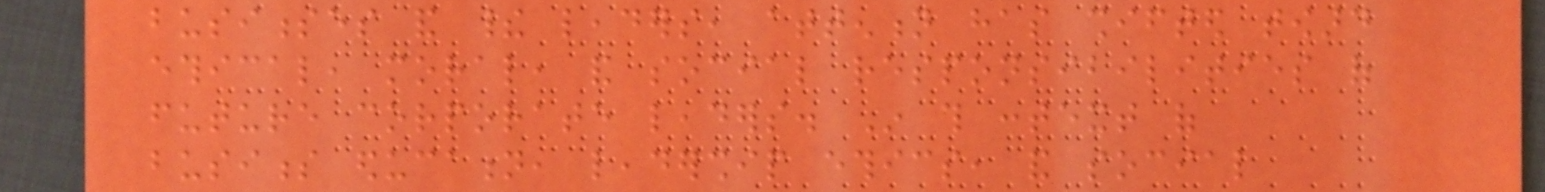businesses and their leaders, attention has shifted toward
ethical, moral, and social responsibilities of
future corporate leaders. In this context of
business education, leadership ethics, and social
